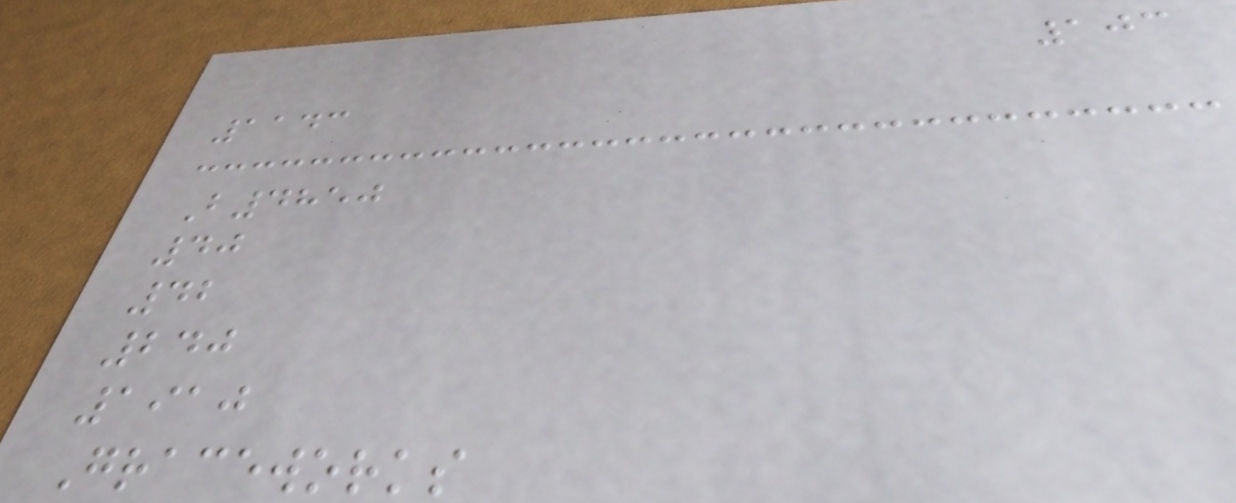103
1143
B4850
40
42
240
1910
Graceworks
